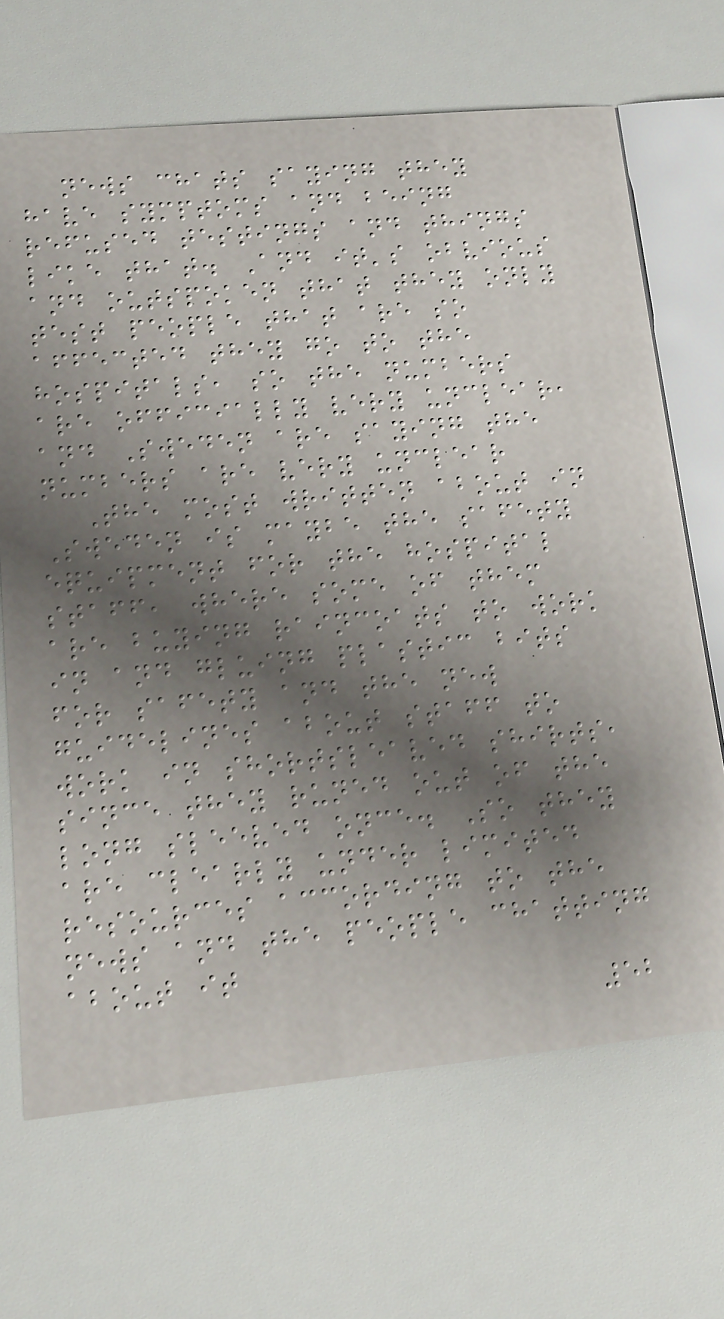news chats saying they
have symptoms and being
refused testings and things
like that. And it's obvious
and outspoken that they only
test people that are so
affected they go to the
hospitals, so the numbers
are officially very unclear,
and Sweden are saying the
numbers are very unclear
The most written about in
Sweden is maybe the safety
equipment for the hospital
staff, where some of them
are buying raincoats to work
in and gluing plastic bits
for safety and the new
guidelines about staff to
work in shortsleaved shirts,
since they runed out of the
long sleeved once. So they
are clearly under limited
resources according to the
news and the people chatting
about it
52
